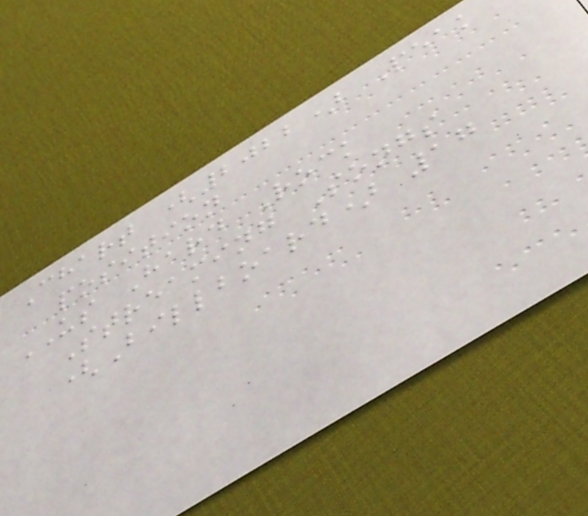Chart (2022) Peak
position
US Hard Rock
Streaming Songs
(Billboard) 17
